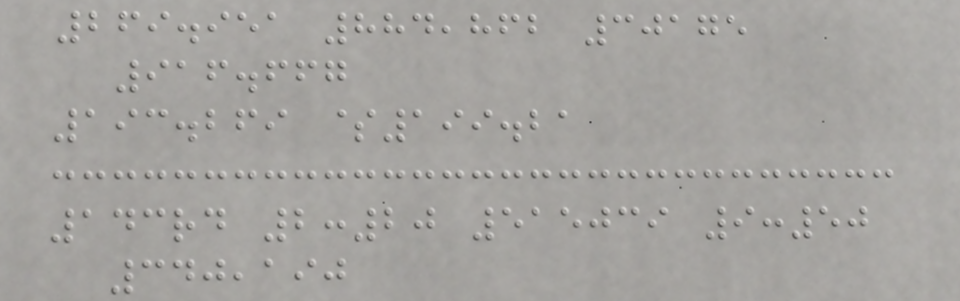269.951 884,862 30175
916.667
193.269 $199.21
143rd 2:20 515039 9:50
340,190
